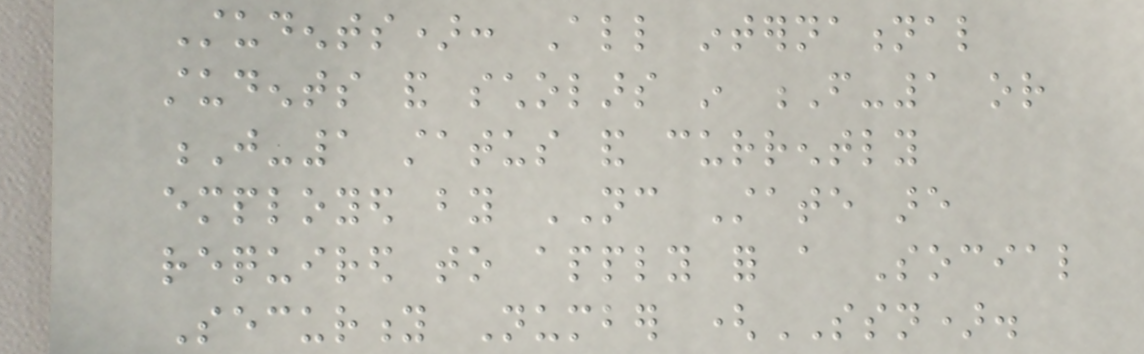Students): All international
students and scholars in F-1 or
J-1 status and currently
employed by NC State are
required to apply for a Social
Security Number (SSN).
